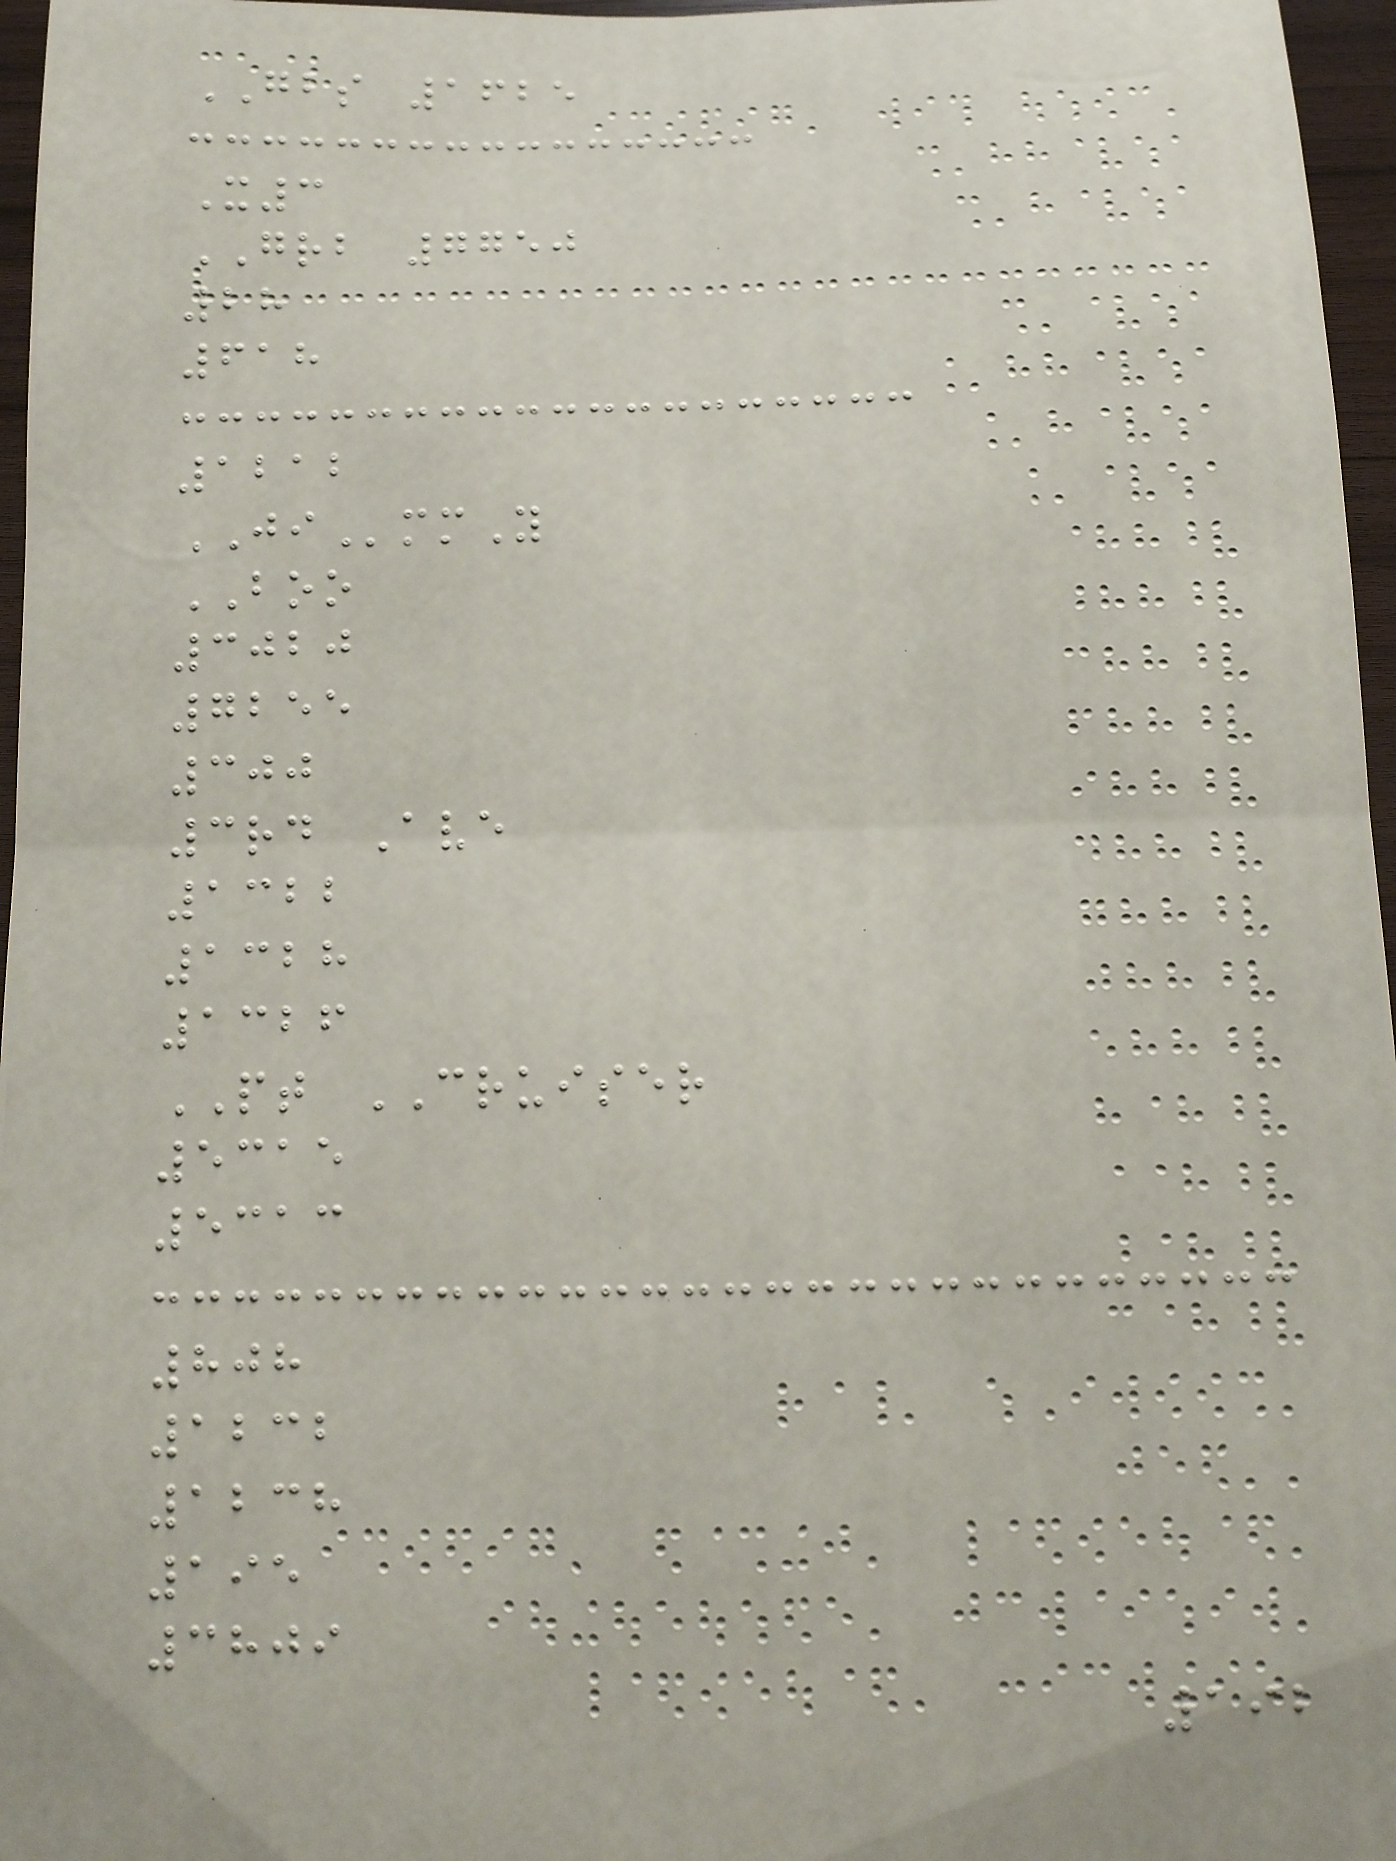GBS 1625
X3
GRB 7750
28
618
1212
JImmY
BOO
3020
7255
300
3rd Ave
1322
1328
1326
PT CRUISER
5315
5313
808
1232
1238
195
3809
192
